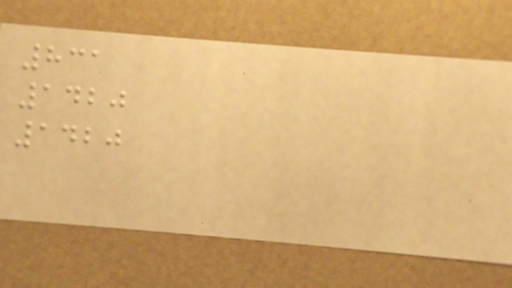831
1420
1420
